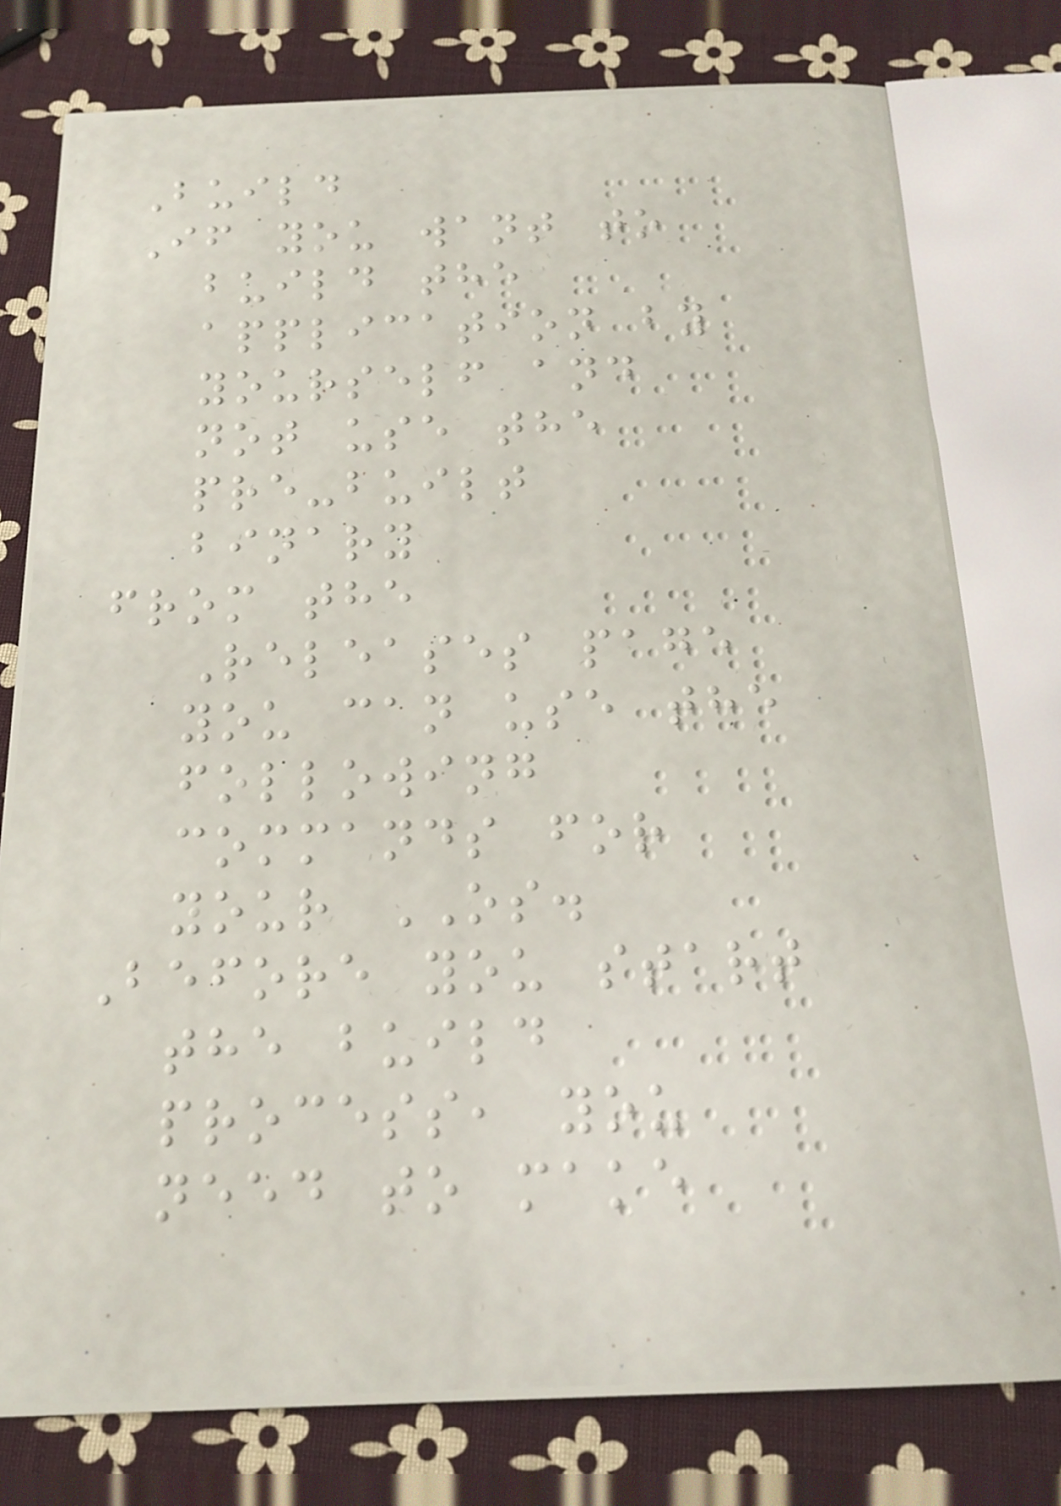Build
If you want to
build the
application by
yourself and
not use the
pre-built
binary
from the
Releases page
you can use the
following
commands for
your OS.
Before you start
the build
process, you
need to make
